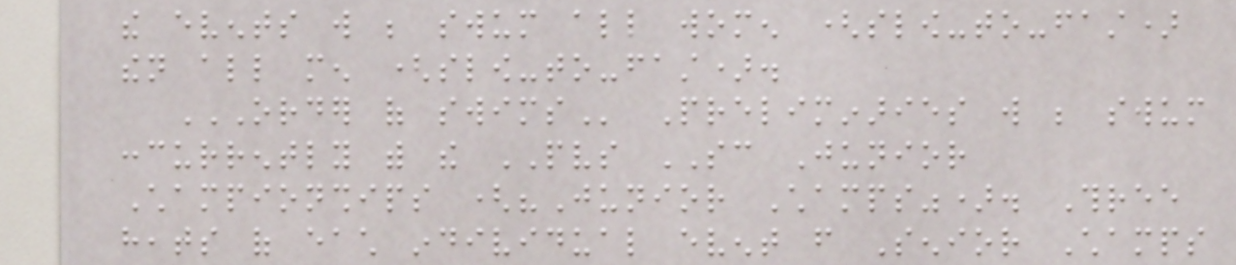the events will be swum all women (slow-to-fast)
then all men (slow-to-fast).
ORDER OF SWIMS Preliminaries will be swum
concurrently with the PVS SC Junior
Championships ("Junior Champs"). Three
heats of each individual event from Senior Champs
